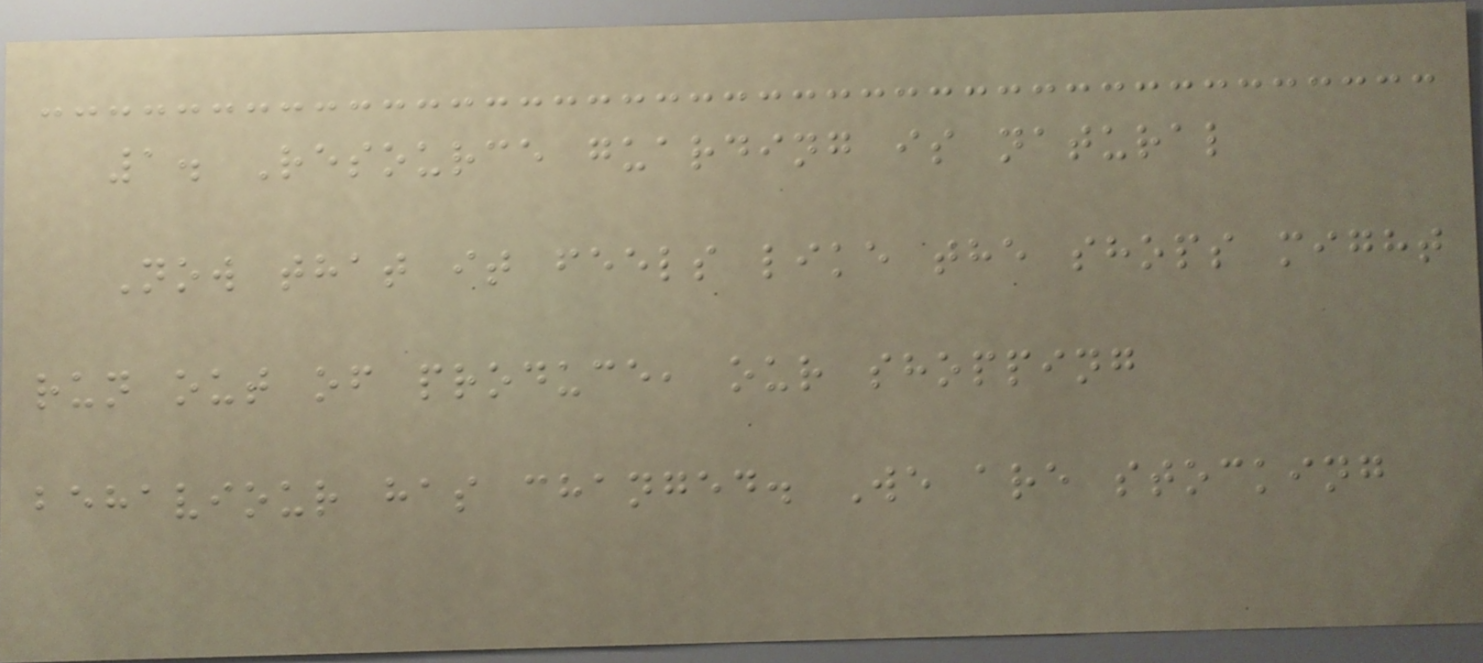1. Resource guarding is natural
Now that it feels like the shops might
run out of produce, our shopping
behaviour has changed. We are stocking
